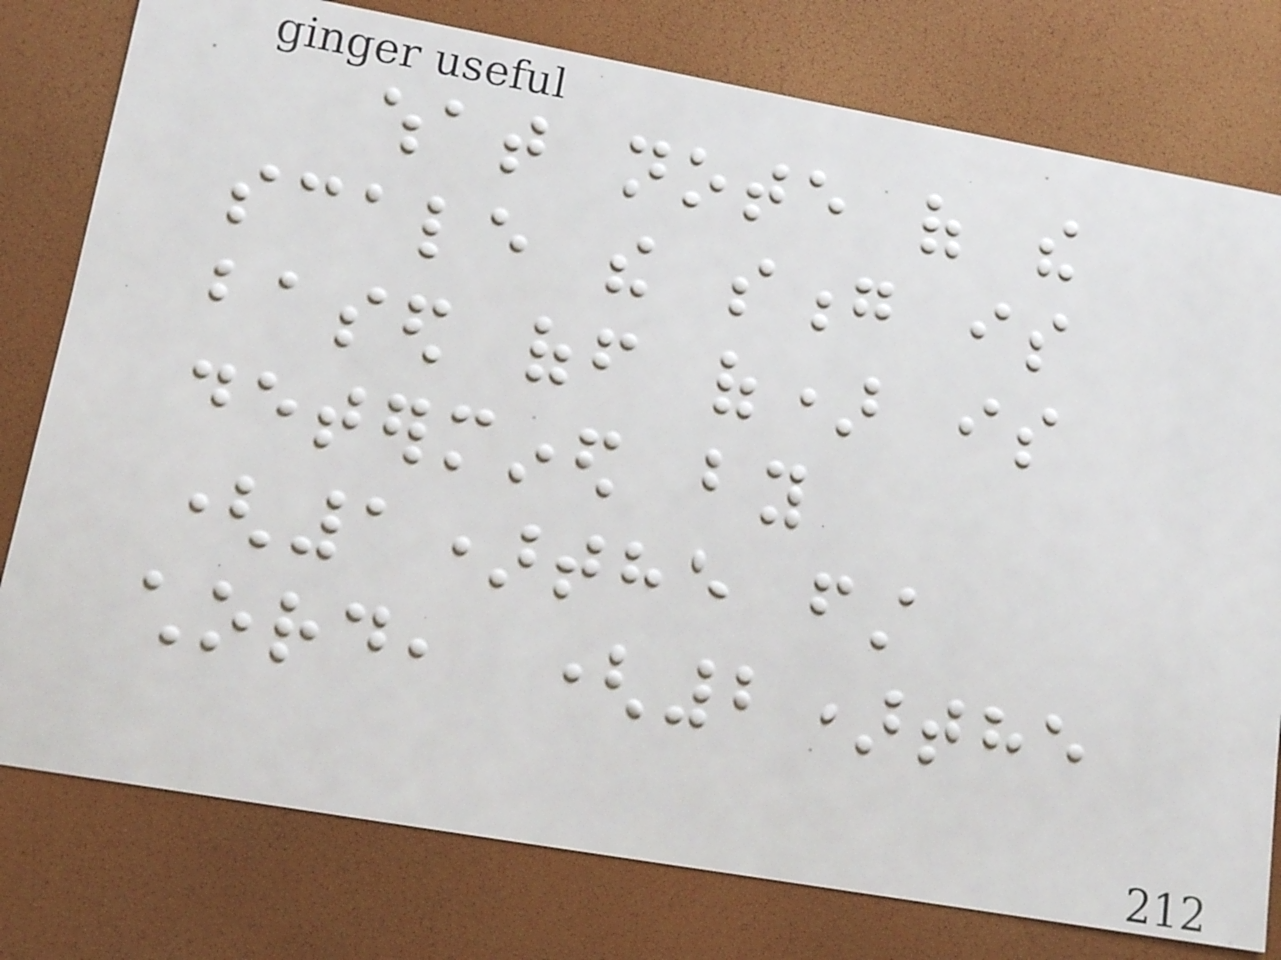what note of the
scale the song is
based off of) is
determined by
(1)the first
chord, (2)the
